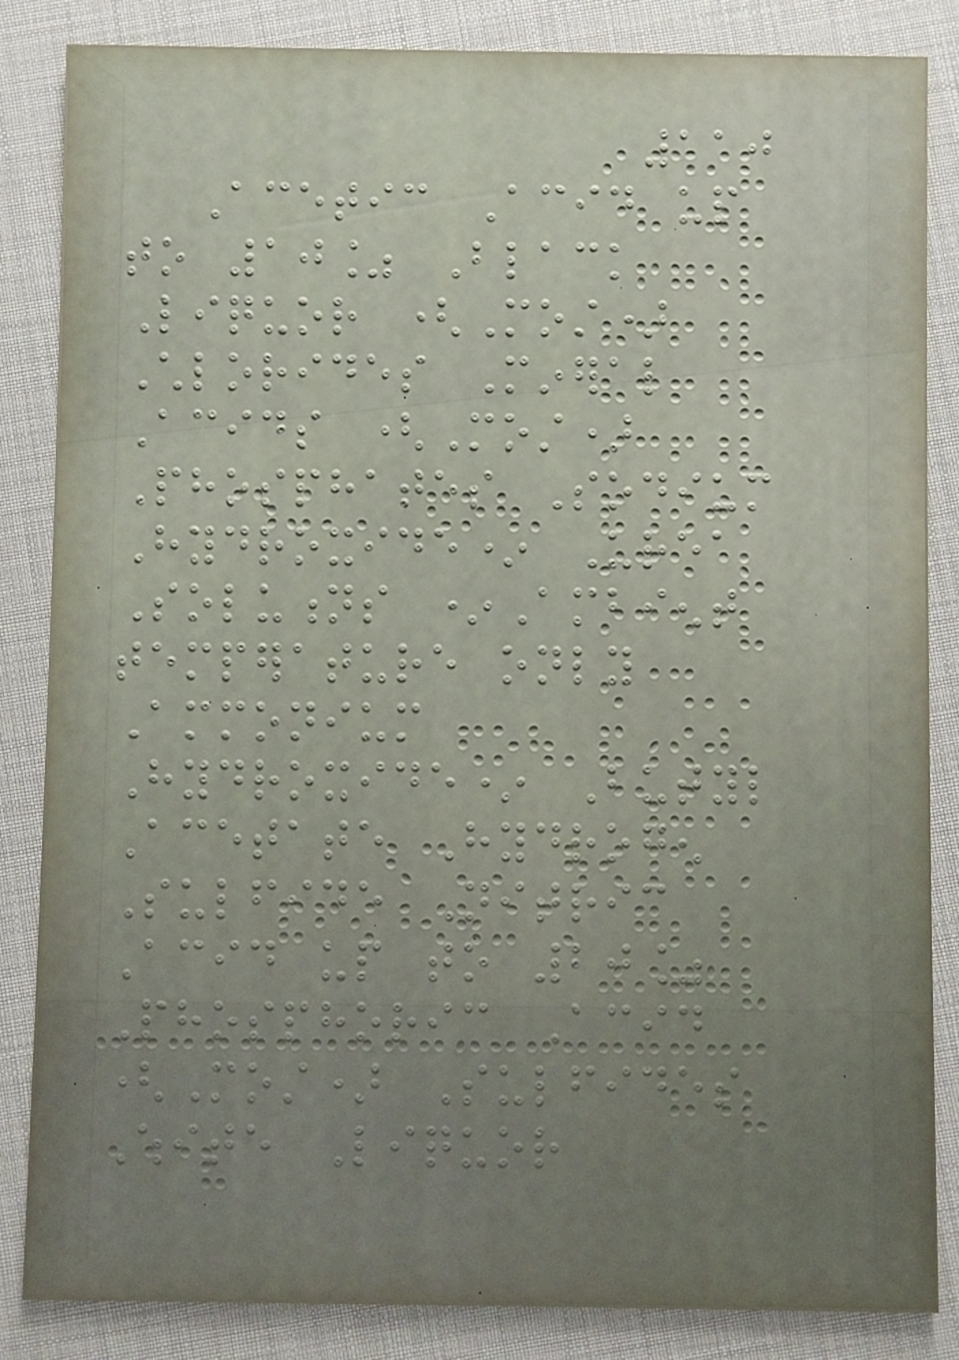110
Acetic Acid up
to 10% Black
Liquor (Most)
Chlorides Mineral
Acids (Most)
Phosphates Sodium
Hydroxide* Urea
Solutions *Ambient
temperature only
Ammonium
Hydroxide* Butyl
Acetate Hydrogen
Sulfide Nitric
Acid up to 20%
Phosphoric Acid
(Most) Sulfides
White Liquor
